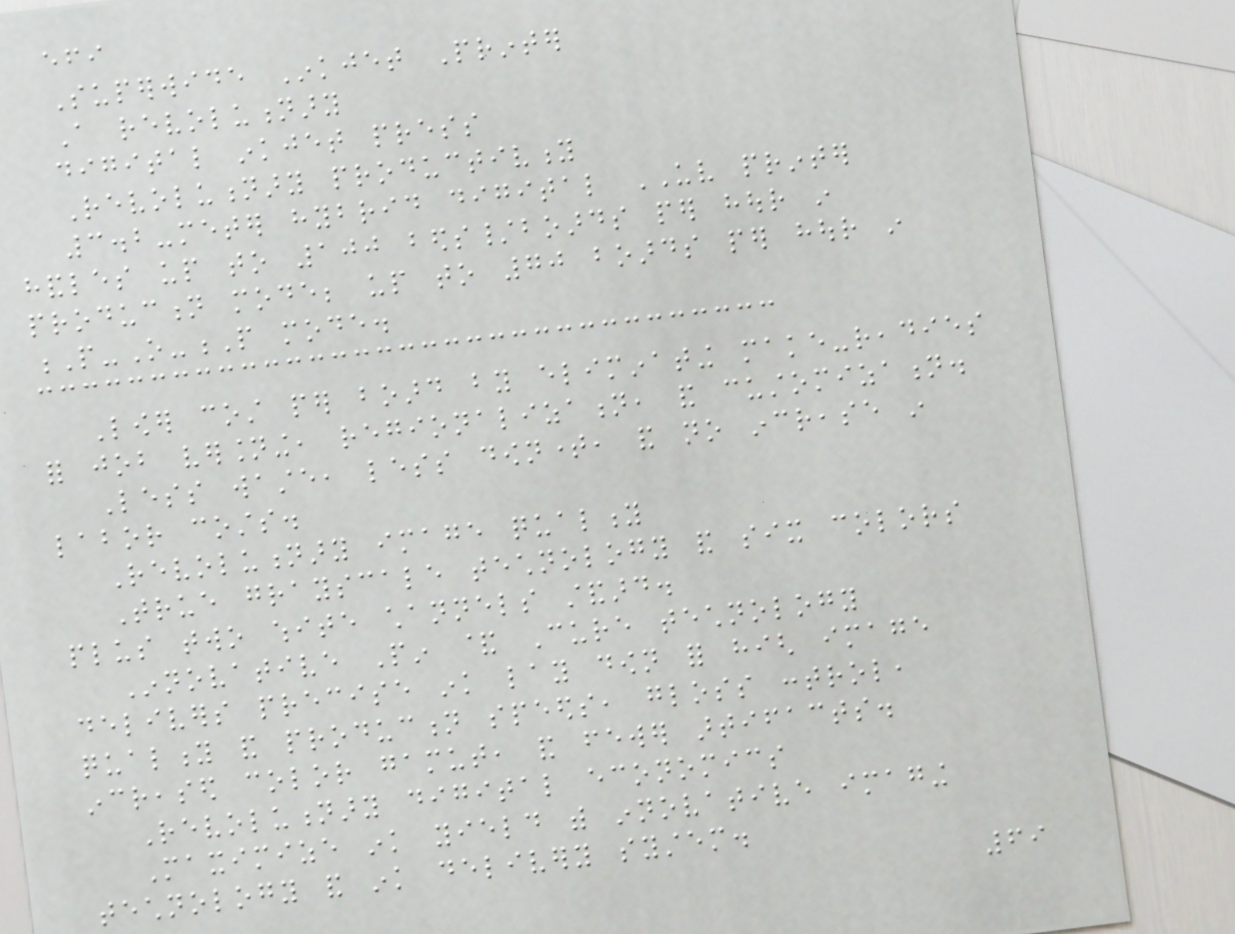efi
Superwide Inkjet Printer
A revolutionary
digital inkjet press
Revolutionary productivity
3.2-meter hybrid digital UV printer
handles up to 100 beds/boards per hour in
production mode; up to 70 boards per hour in
P-O-P mode.
Lower cost per board by eliminating make-readies
for job versioning, regionalization, and customization.
Less waste, less downtime, and no increase in
labor costs.
Revolutionary image quality
True grayscale technology and six colors
plus two white channels standard.
Innovative Pin & Cure technology
delivers precise ink lay down for high image
quality and production speeds, gloss control,
increased color gamut, and fewer artifacts.
Revolutionary digital economics
Maximize ink yield with innovative imaging
technology and ink delivery system.
69
